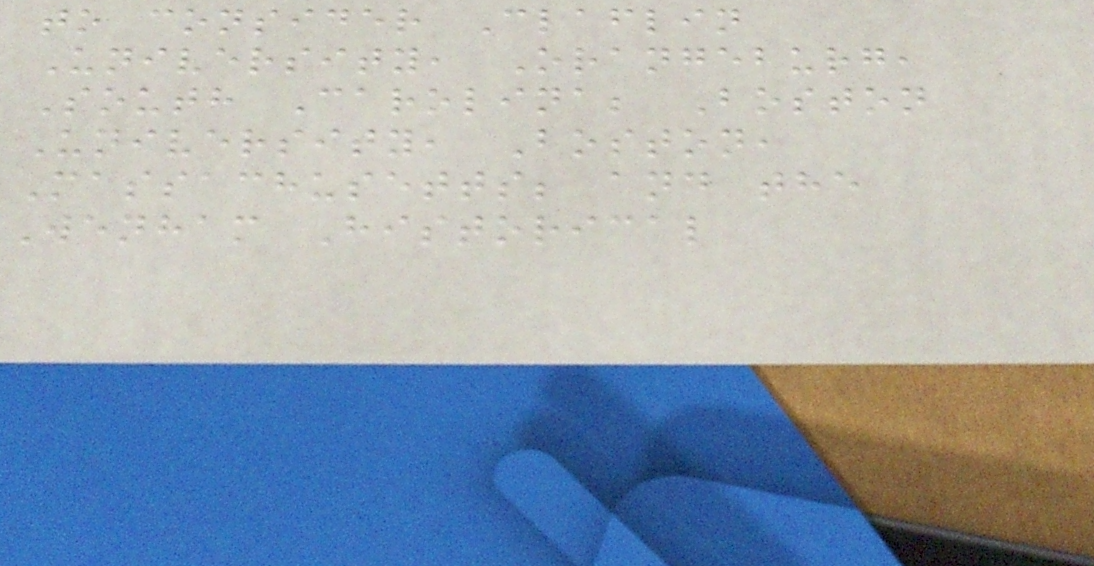to consider Claflin
University, Orangeburg,
South Carolina; Boston
University, Boston,
Massachusetts; and the
Wenham Historical
